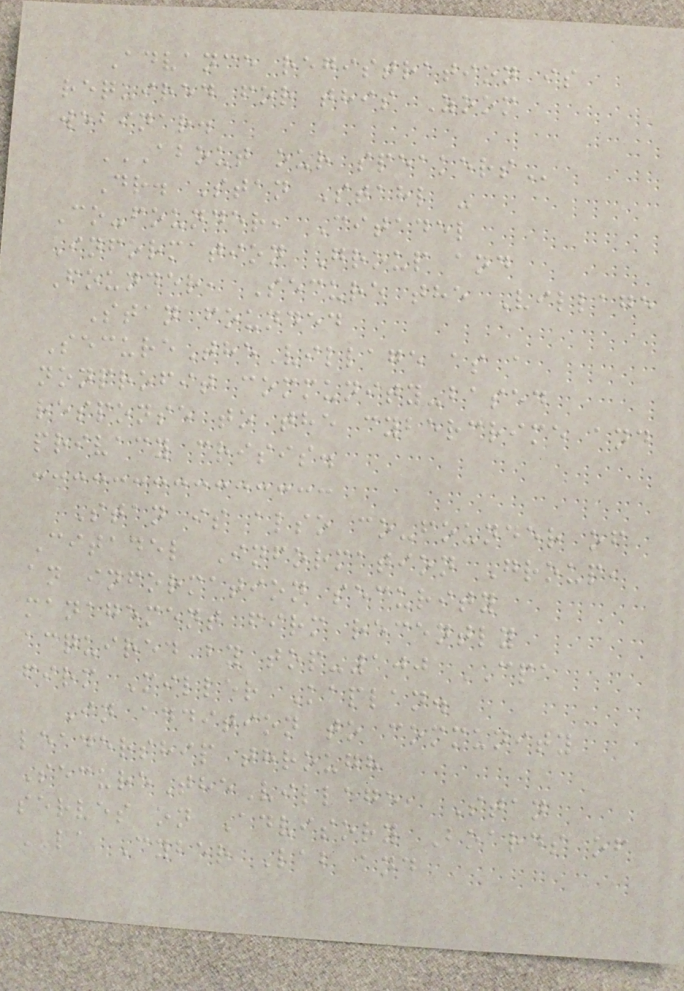Advance registration is
required for this Zoom
webinar.
ABOUT OUR SPEAKERS
Dr. Stan Stahl -
Co-founder, Citadel
Information Group and
Founder, Secure the Village
Stan founded
SecureTheVillage as a
nonprofit community-based
response to the cybercrime and
privacy crisis.
Stan is also co-founder of
Citadel Information Group,
an information security
management firm recently
acquired by top-100 CPA
firm Miller Kaplan.
In addition to community
leadership through
SecureTheVillage, Stan
serves on Advisory Boards of
LA Cyber Lab and
